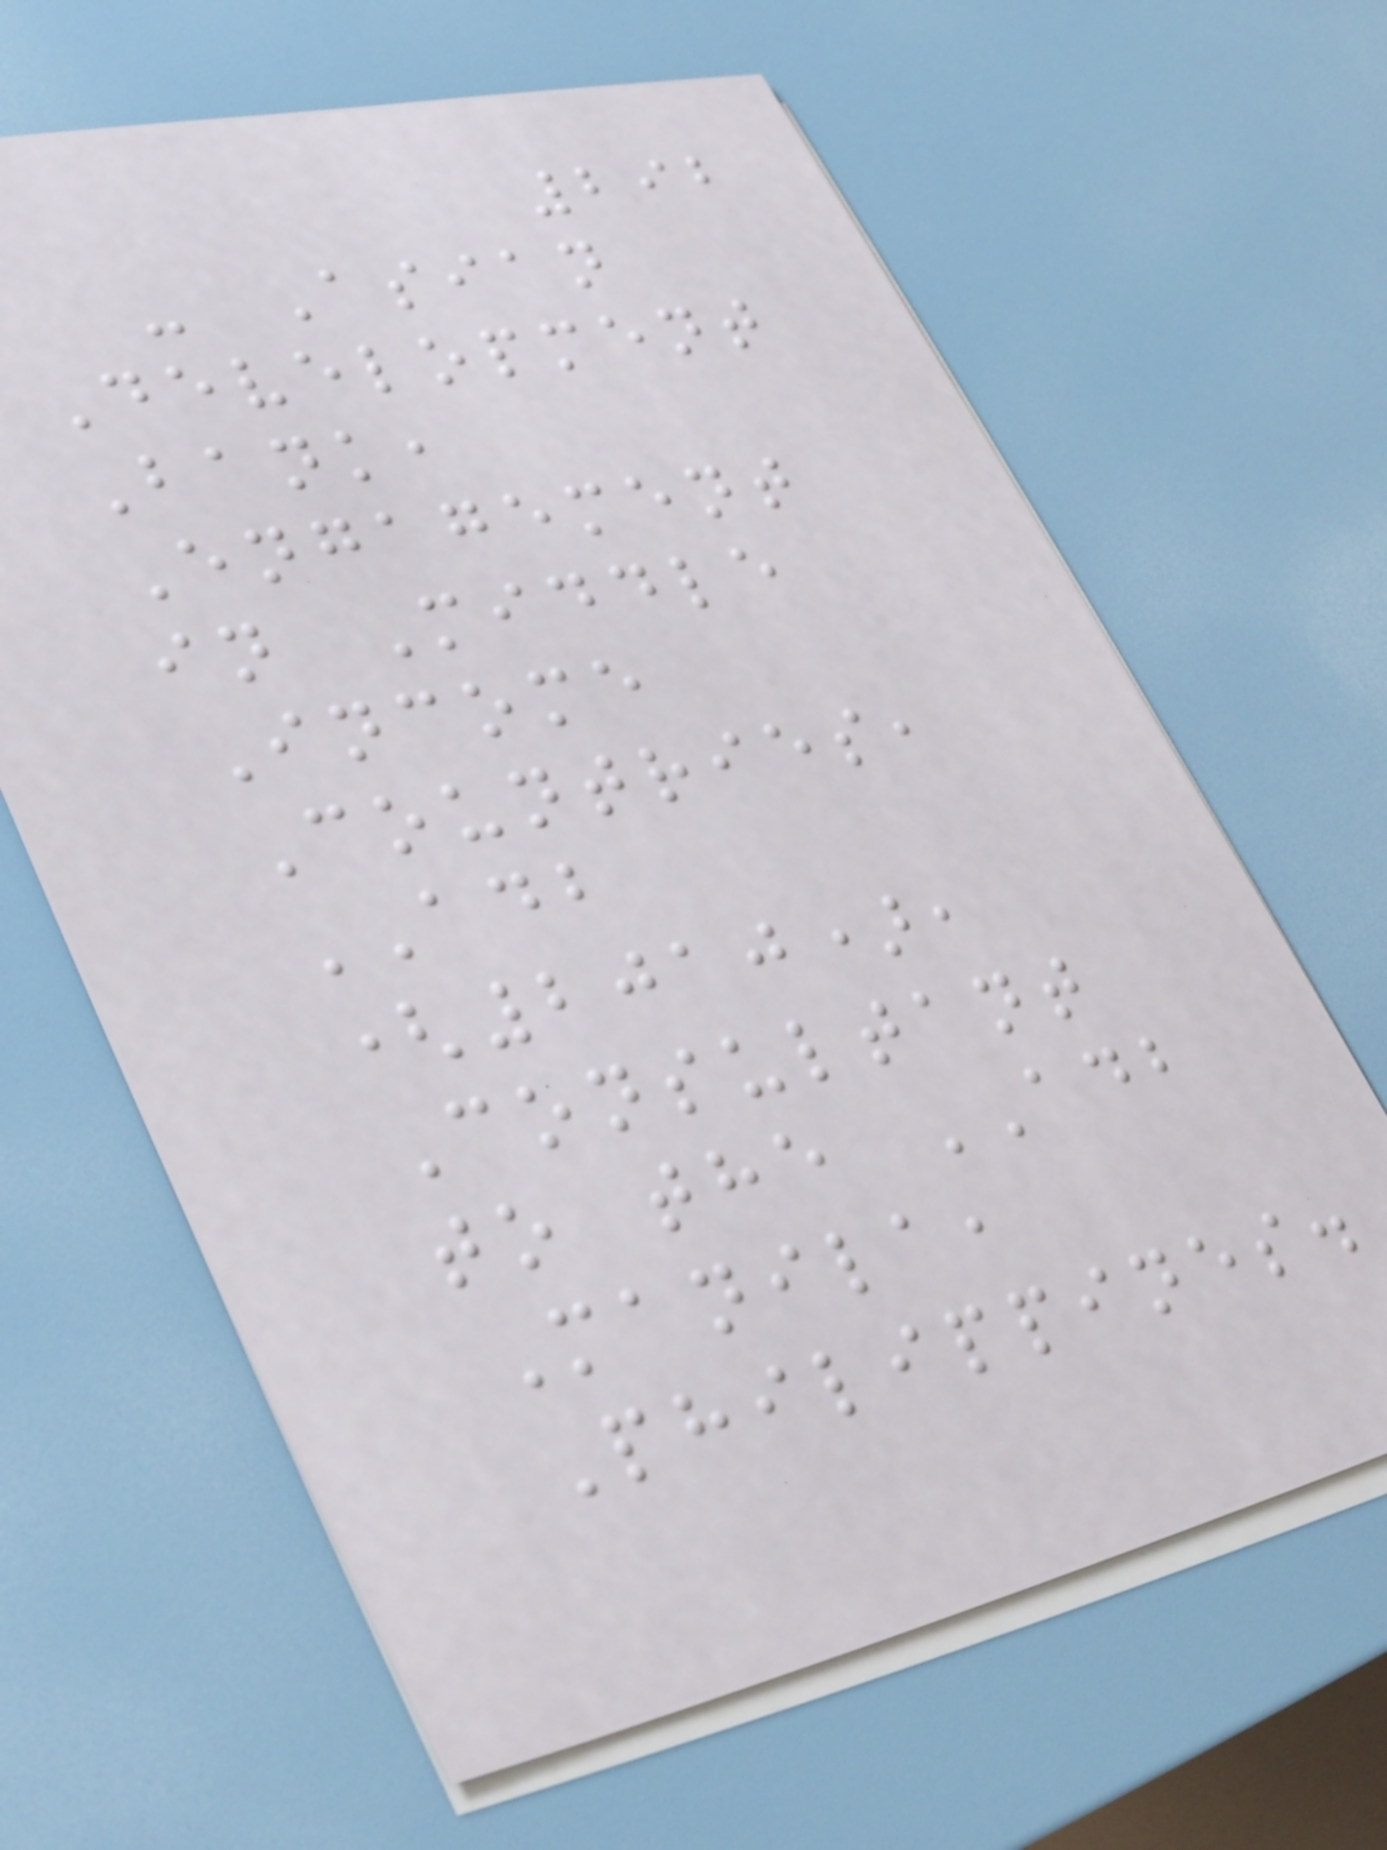292
- Asian
Development
Bank,
Engagement
in Middle
Income
Countries,
ADB
(2010),
Consultant
to the ADB
Manila,
Philippines.
